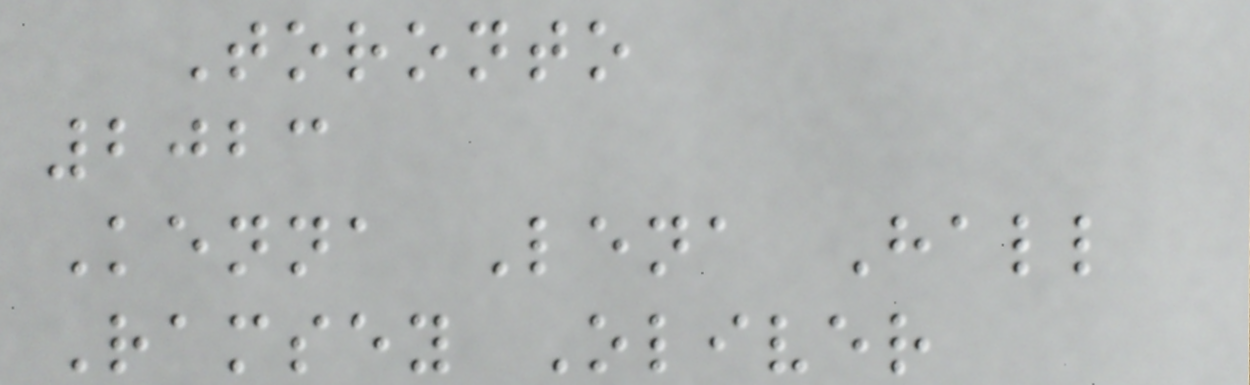Toronto
2023
Kenna Lena Hall
Ramsey Oliver
